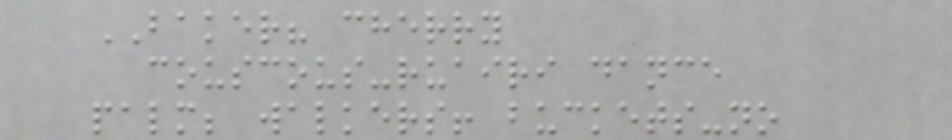BAKER? cherry
couscous-ruairi dance
palm; walkers! buckets-no
